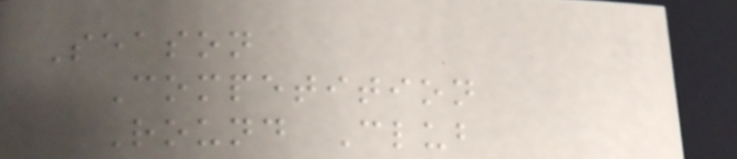Season
Competition
Round Club
